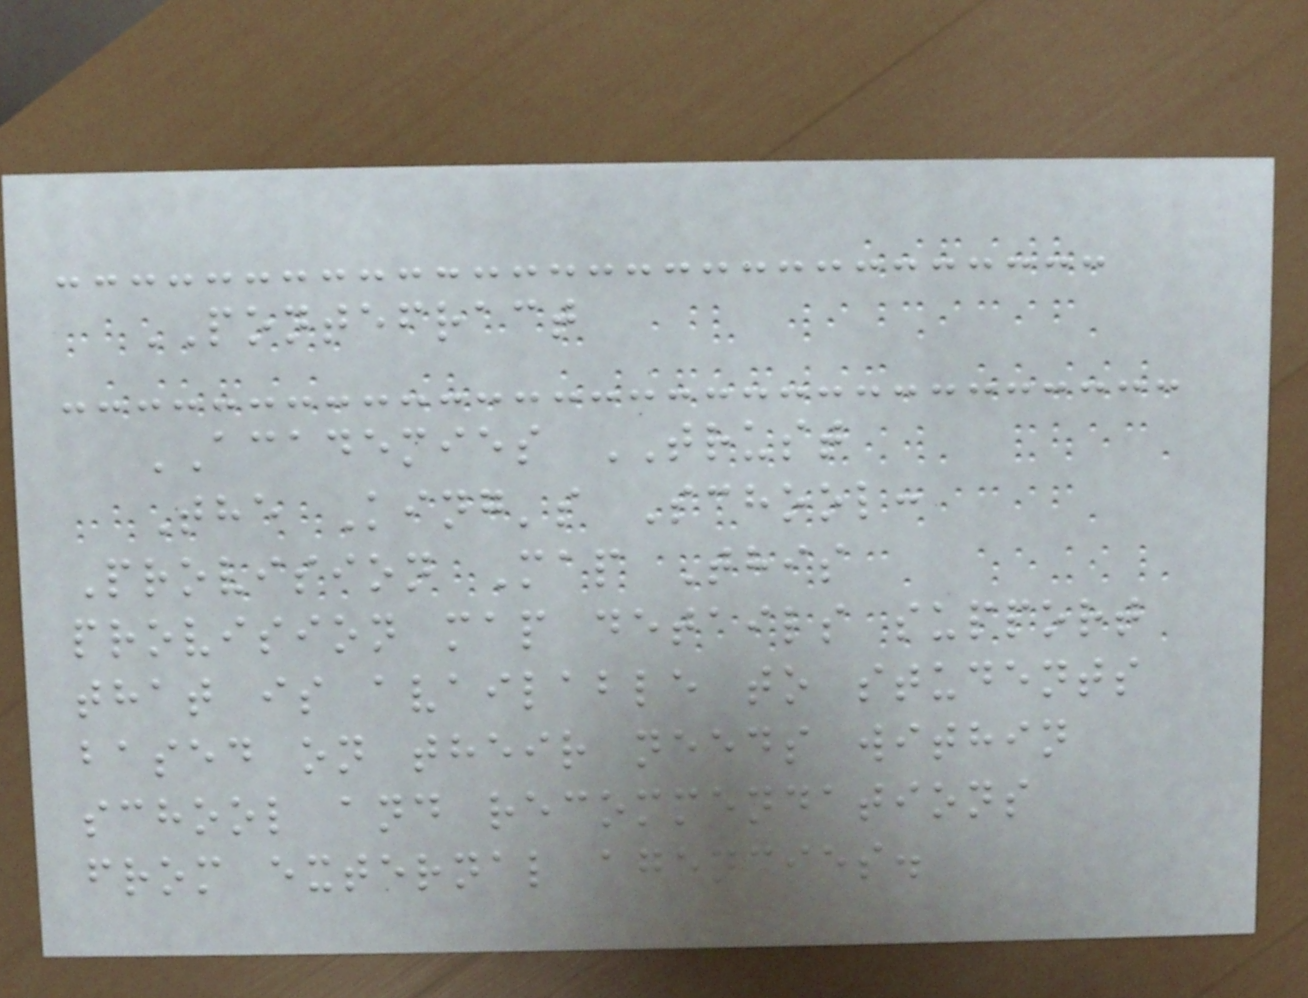PONTEFRACT
ACADEMIES TRUST
The King's School:
Provision Map This
provision map details support
that is available to students
based on their needs within
school and recommendations
from external agencies.
